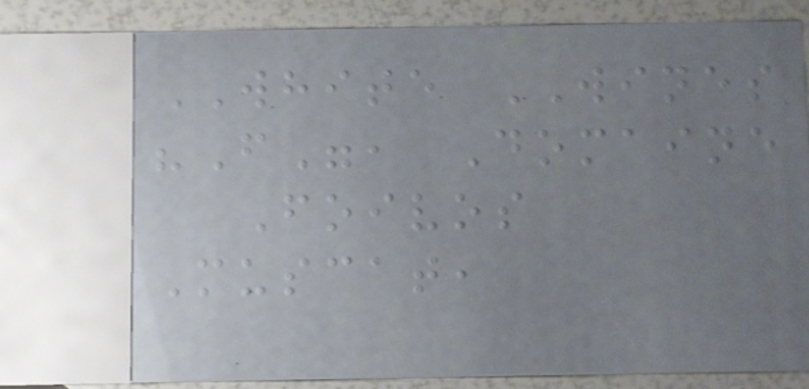WHITE WINES
"F", Domaine
Foivos
Muscat,
